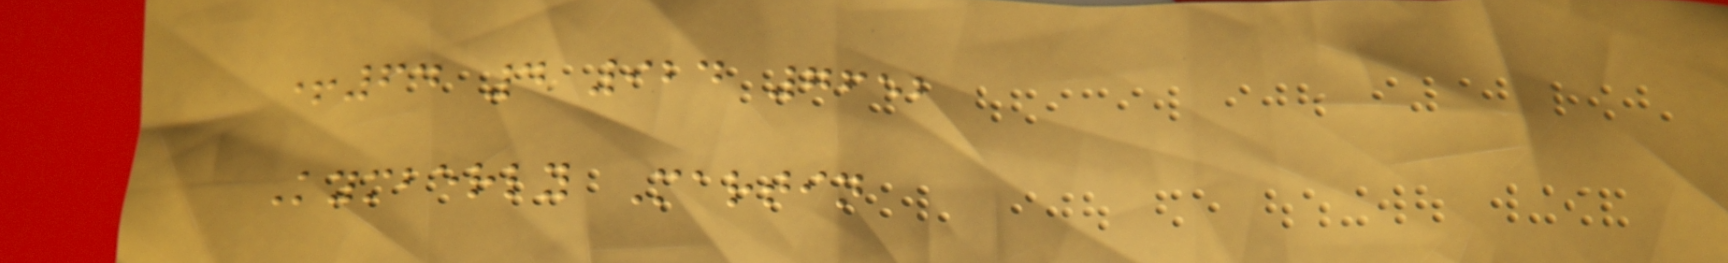+64 4 924 7652
Kymberly Martin
